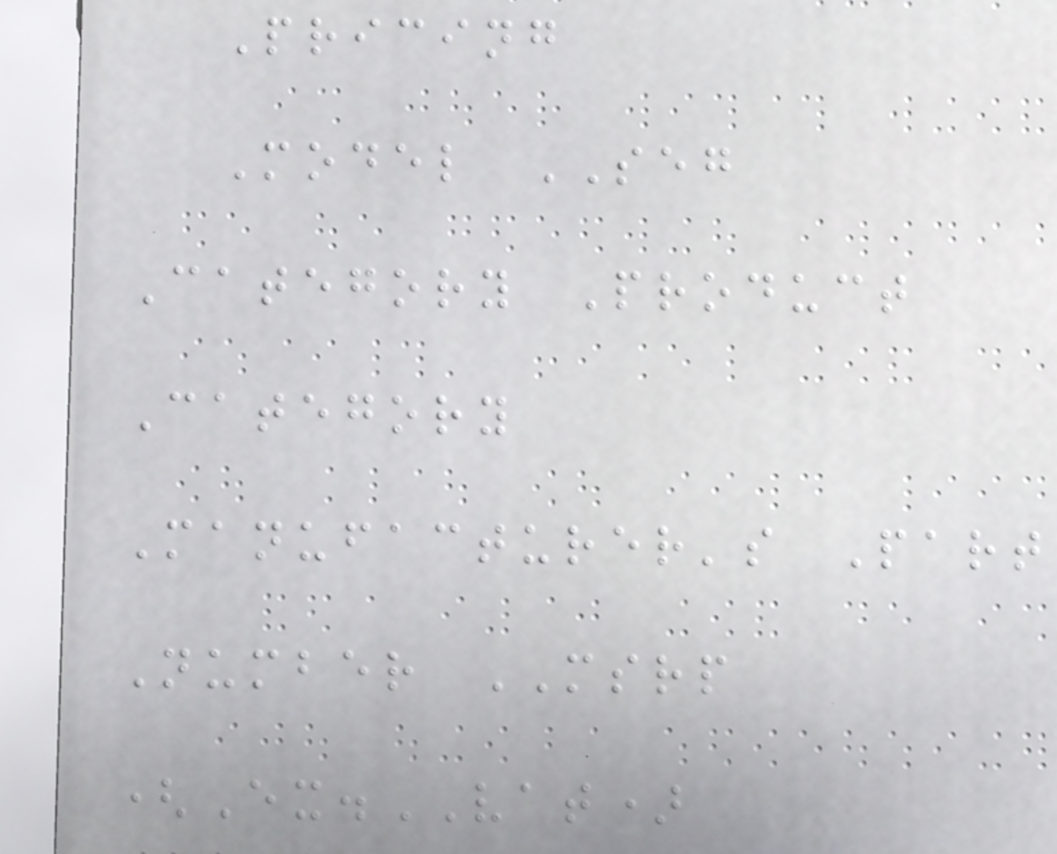Pricing
Model SEG
Category Product
Category
Manufacturer's Part
Number MSRP
(Ex.VAT)
